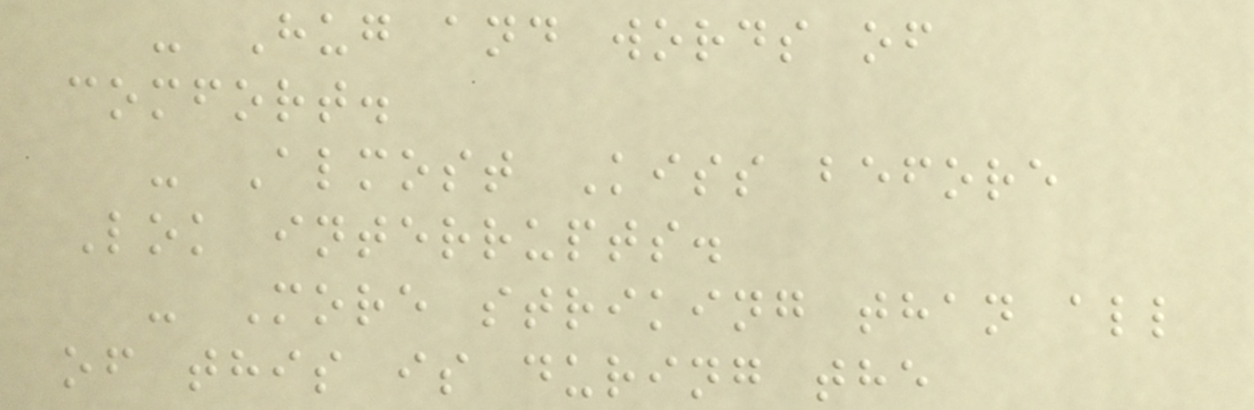- Hug and words of
comfort.
- Almost Kiss before
Lok interrupts.
- More striking than all
of this is during the
